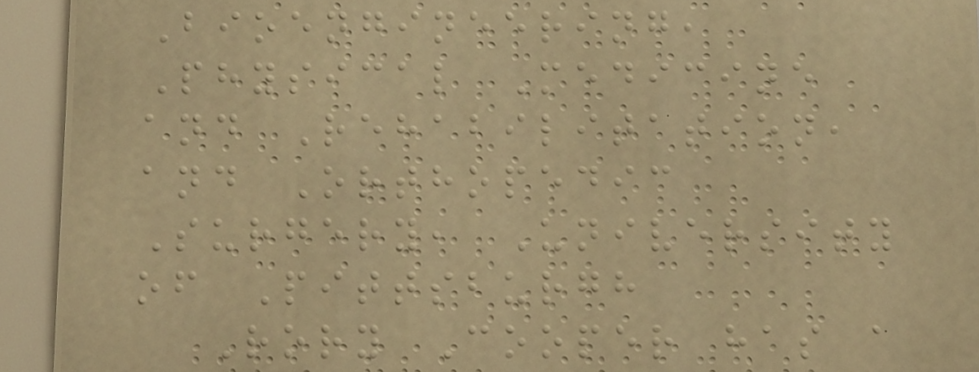Bioengineering,
Physical Medicine
and Rehabilitation,
and Orthopedic
Surgery, University
of Pittsburgh
Rory Cooper has a
